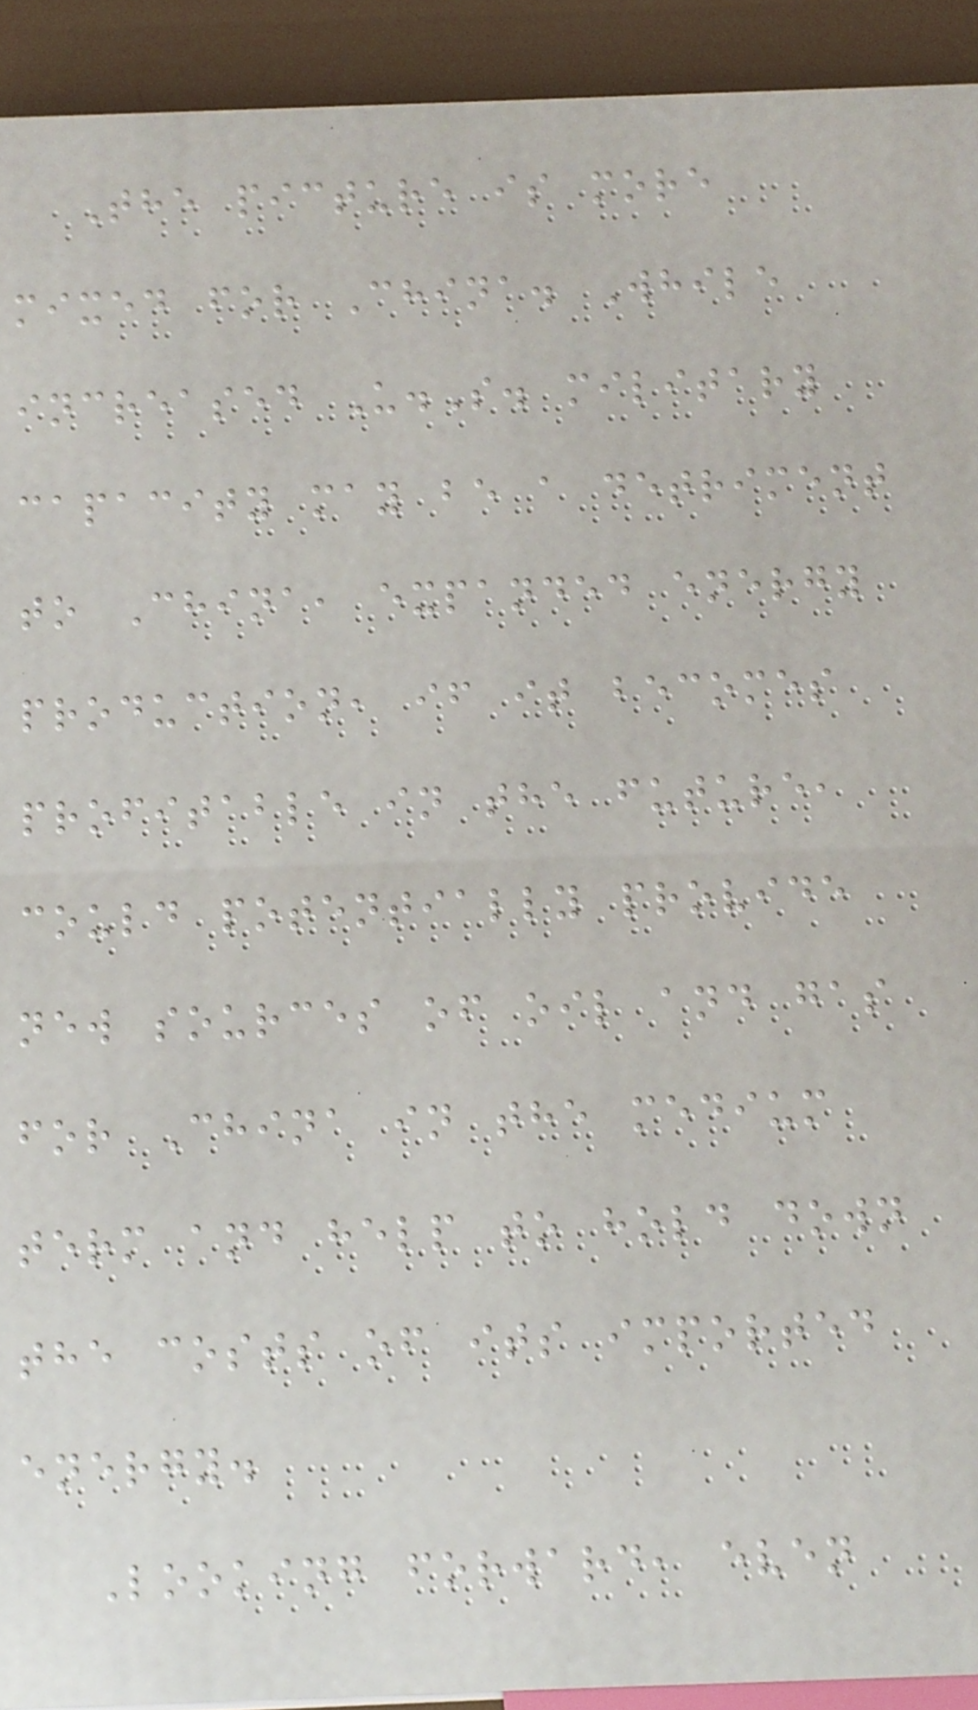The picture is more
mixed for China. While
increased U.S. military
capacity may be a detriment
to China, expanded energy
production, if it becomes
profitable in the future,
could potentially provide
new sources of oil and gas
for China in the medium
term and help to hold down
the costs of its imported
energy.
Looking forward, even
